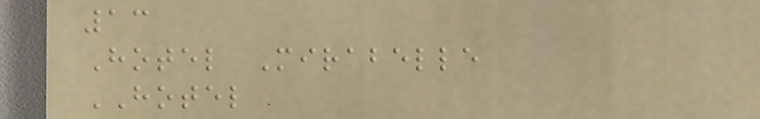13
Hotel Mirabelle
HOTEL
